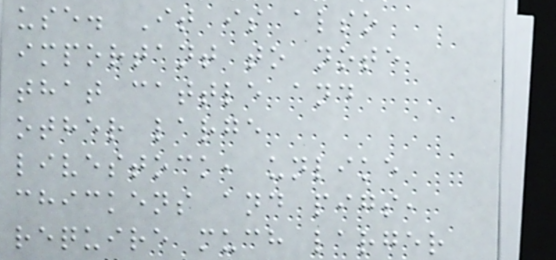use. It is also
important to note
that cattle and
other large
livestock, unlike
chickens and pigs,
require much larger
